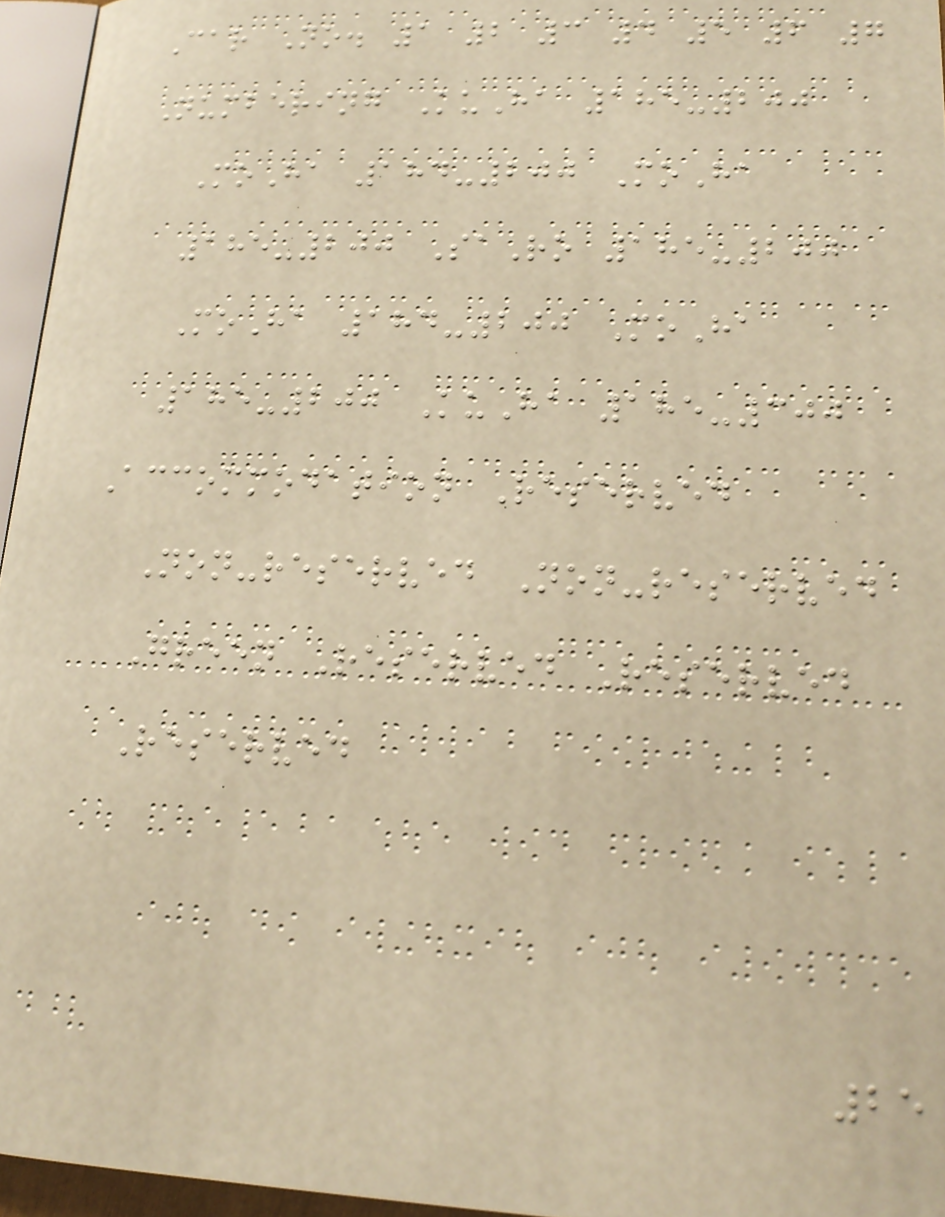Car No. 1 2 3 4 5 6 7
Numbering KuHa 185-200
MoHa 184-200 MoHa
185-200 SaRo 185-200
MoHa 184-200 MoHa
185-200 KuHa 185-300
Accommodation Reserved
Non-reserved Non-reserved
Green Reserved Reserved
Reserved
25
